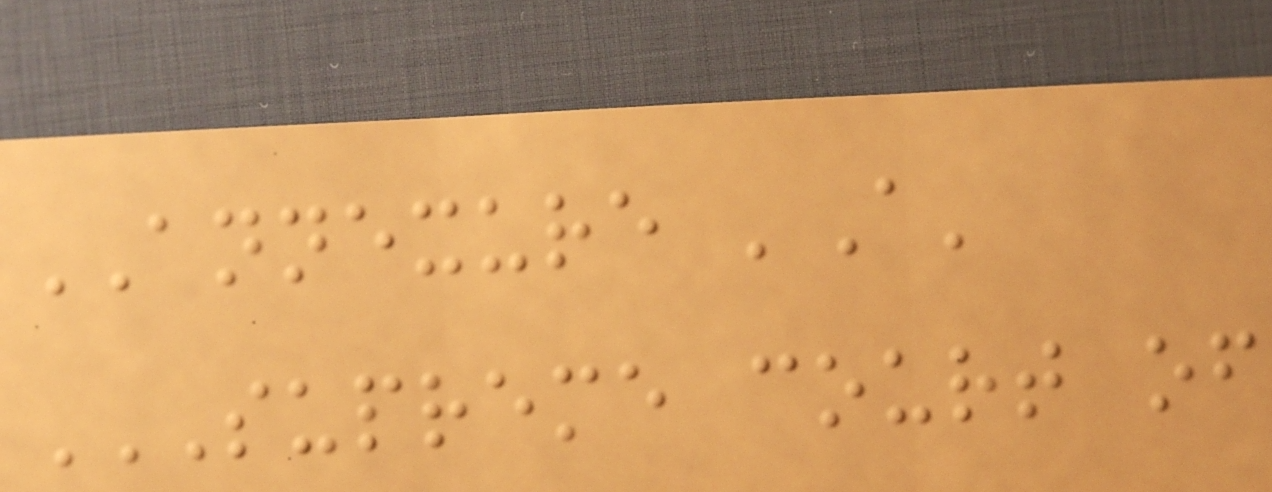ANNEXURE 'A'
SUPREME COURT OF
